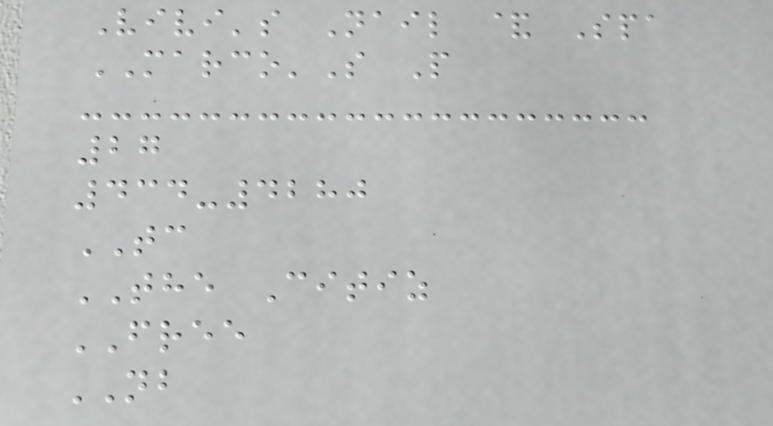Vivi's Nail & Spa
MARCO'S P
27
434-4280
TC
THE Citiz
FREE
NB
